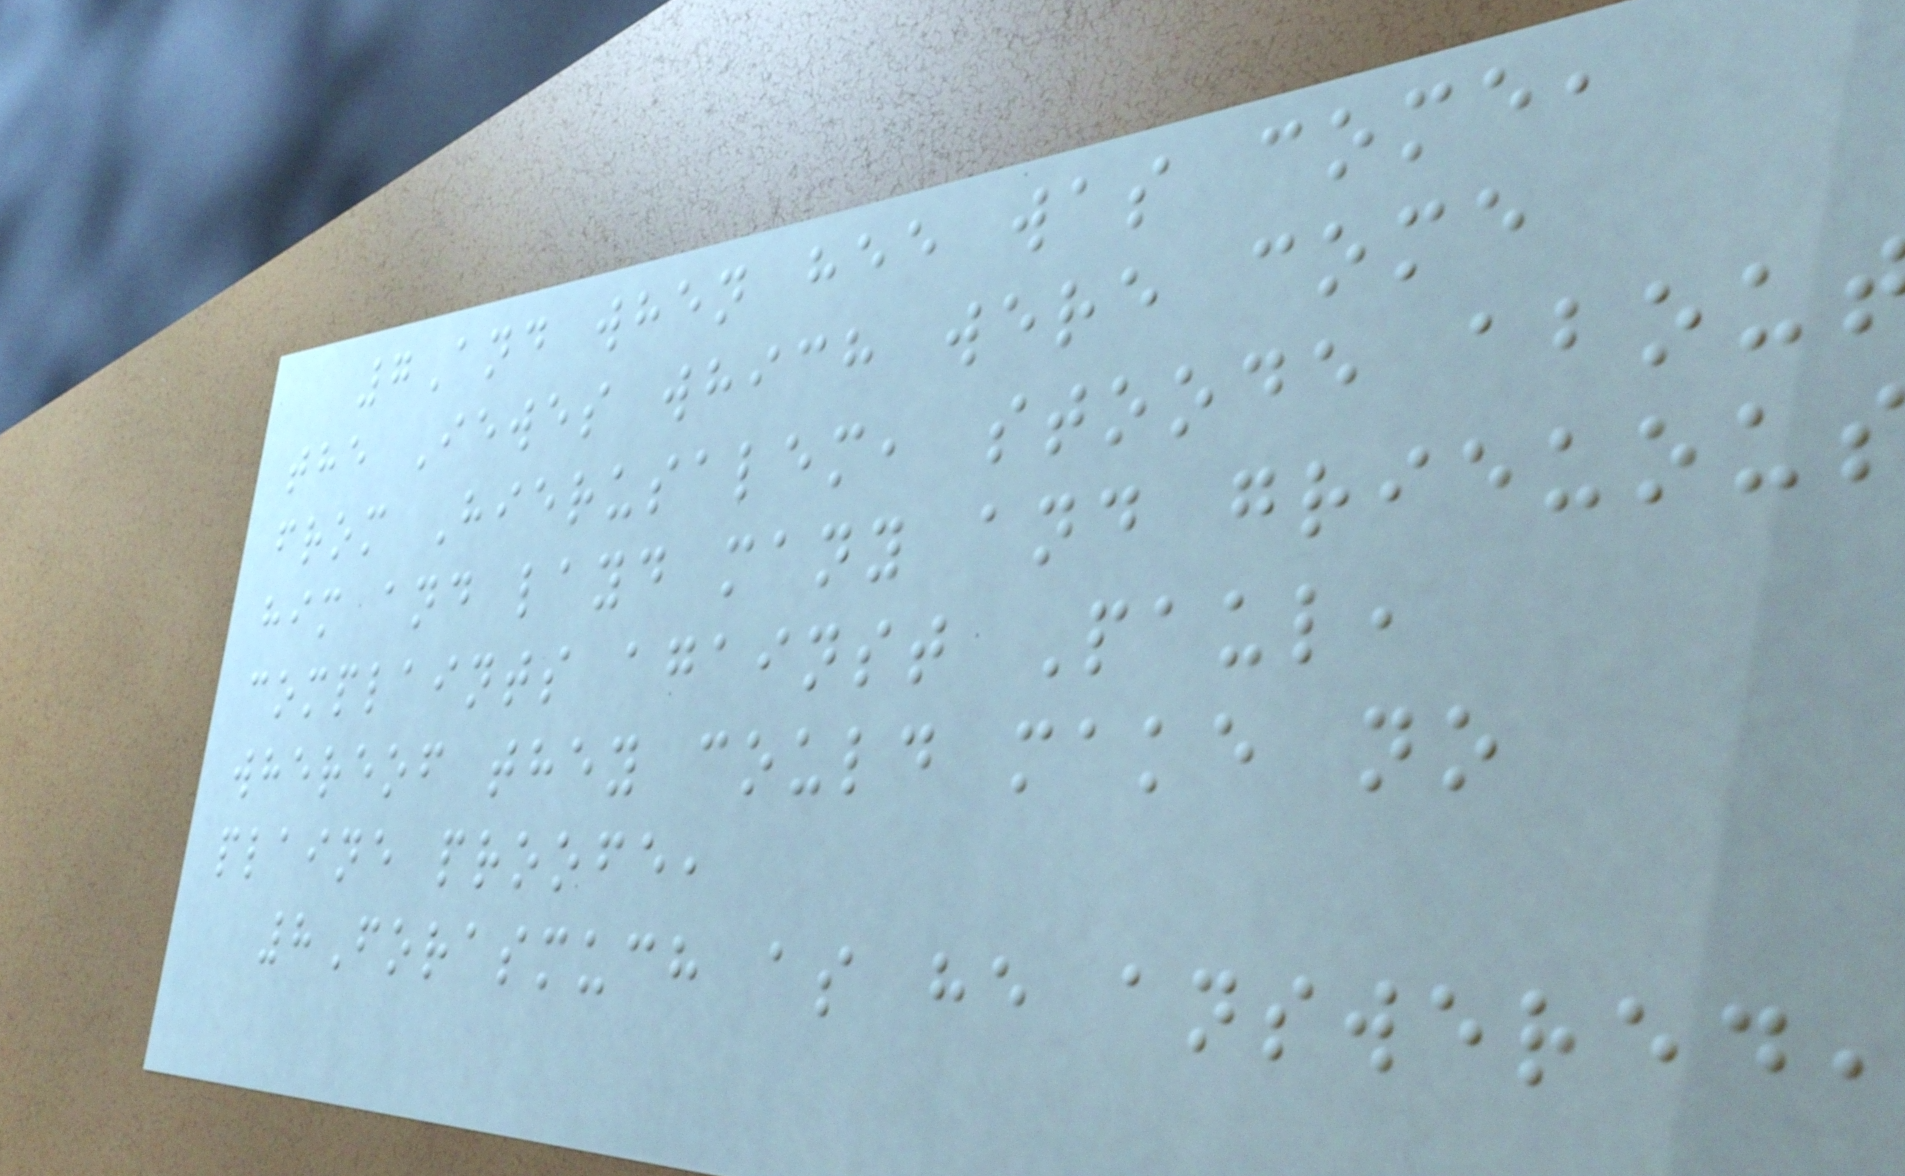7And when hee was come,
the Iewes which were come
from Hierusalem, stoode about
him and layd many and grieuous
complaints against Paul,
whereof they could make no
plaine proofe,
8Forasmuch as he answered,
